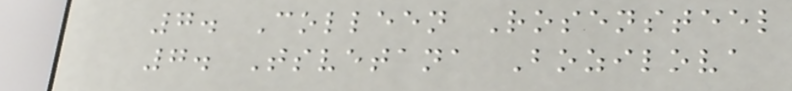7. Colleen Rosensteel
7. Tsvetana Bozilova
